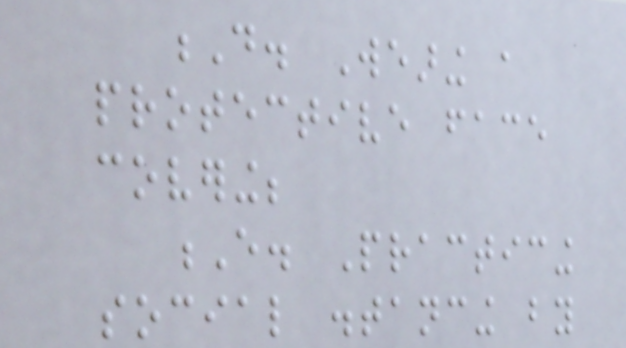D. Wearing a
protective face
covering;
E. Practicing
social distancing by
